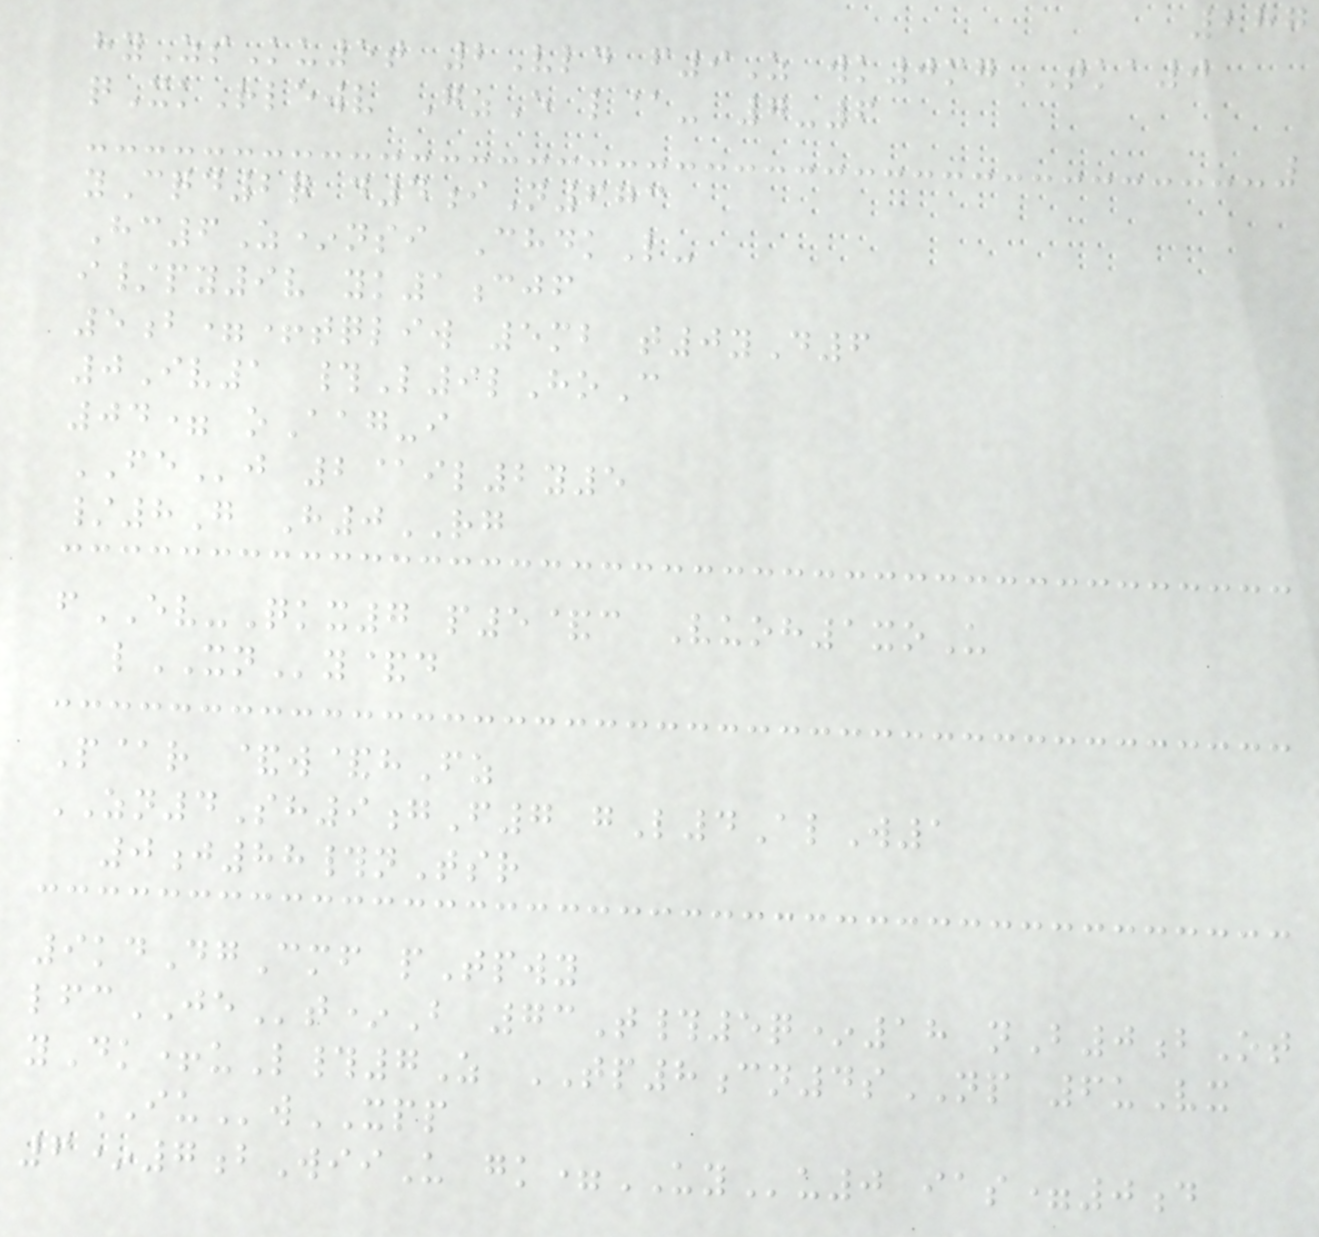287
hyZsKu5t 2Vld f9Z wk0mgTKA0
qXkRlewv GzE l@- 7-6
yCqd2q d4iN673
Hc6Z*nsi ChdkL-
i/py9v yk1cjf
5b=+tqliw 5mb t0yD6
0Iv1 #L9lHoC
04= oAag-i
FEj 2@il2y5
/8G H0RG
fEV-Qkx7 p5&c Vuoh1xoU
lXNy&d
P@r &w&hFz
ZN4Sh9gF7 gL4AlW1
0j88#nTsr
9kdDgCmf pTpwy
lfcJEt*B 73T#5q*18 nB0bOt
yDk+uL#7Z TP8cn4sNP 6uVx
IUwXPP
6*7bWiiU gk=UYu0 ias=0d
